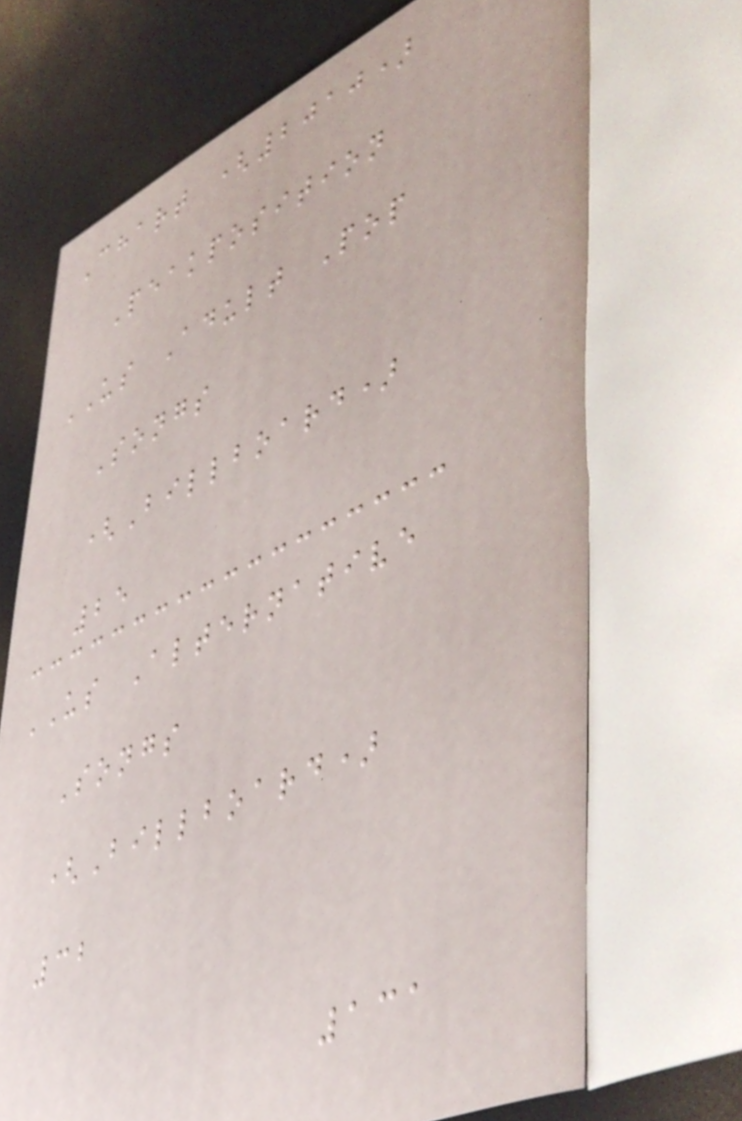Chart (2010)
Peakposition
US Adult Pop
Songs
(Billboard)
25
US Alternative
Songs
(Billboard)
32
131
